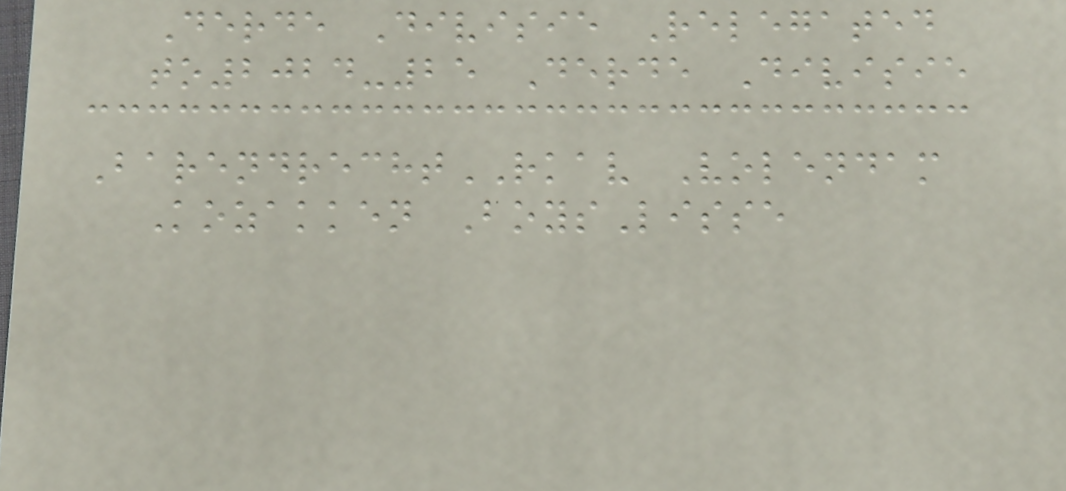Derde Divisie Relegated
to2024-25 Derde Divisie
BarendrechtRKAV Volendam
Kozakken BoysLisse
